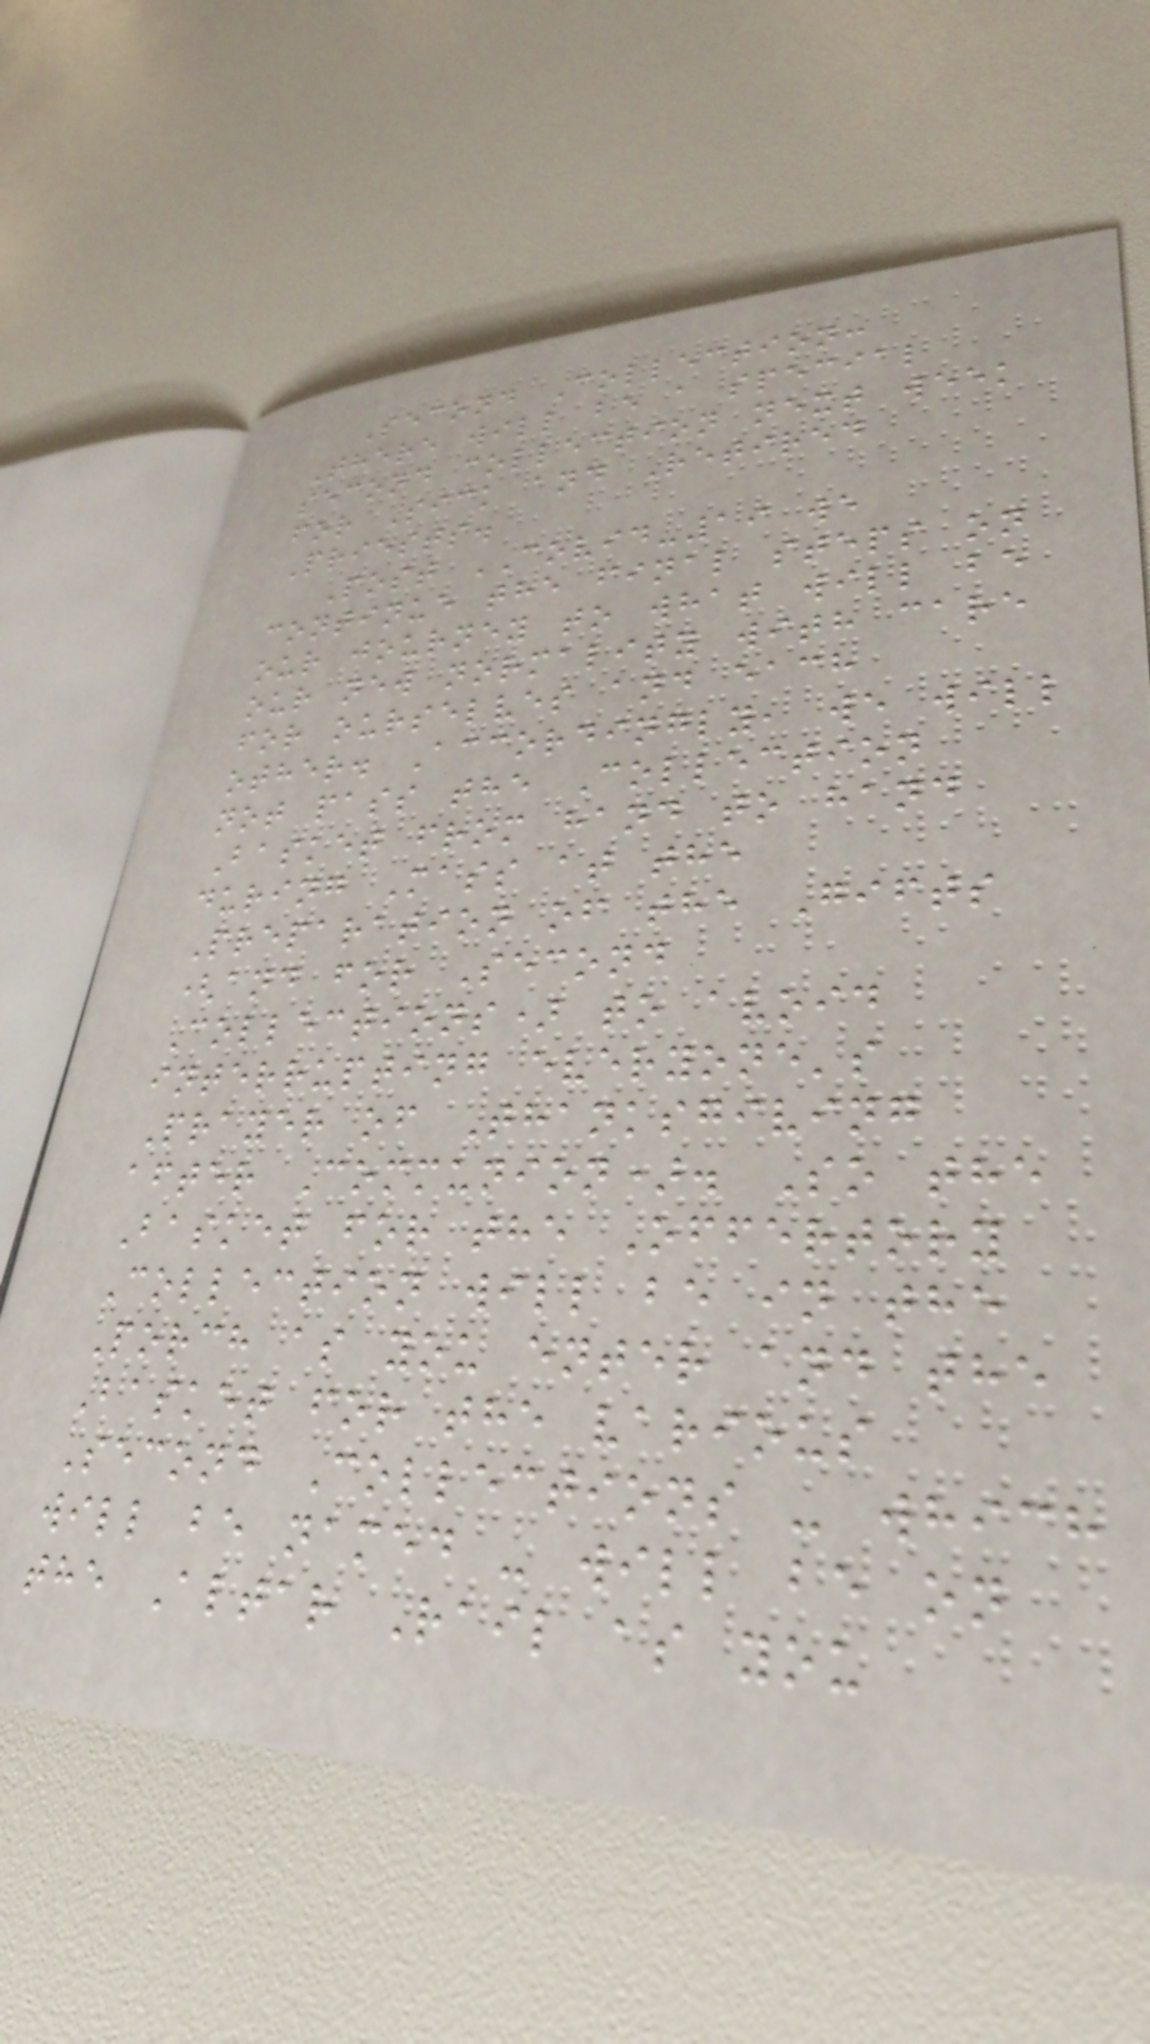Second Collection:
There will be a special
second collection next week
for Sick and Retired
Priests.
Post COVID-19 we
continue the final steps on
our journey to what will be
our new normality with care
for ourselves and each
other. Accordingly, we will
not pass the Collection
Basket from hand to hand
during Mass at the
Preparation of the Gifts
(and for Second
Collections) to avoid
interrupting everyone's
Prayer of Thanksgiving
after Communion). So the
Basket for the Offertory
Collection will be in the
Porch as you enter and the
Basket for the various
Second Collections - which
will be named - will be on
the Altar Rail as you
